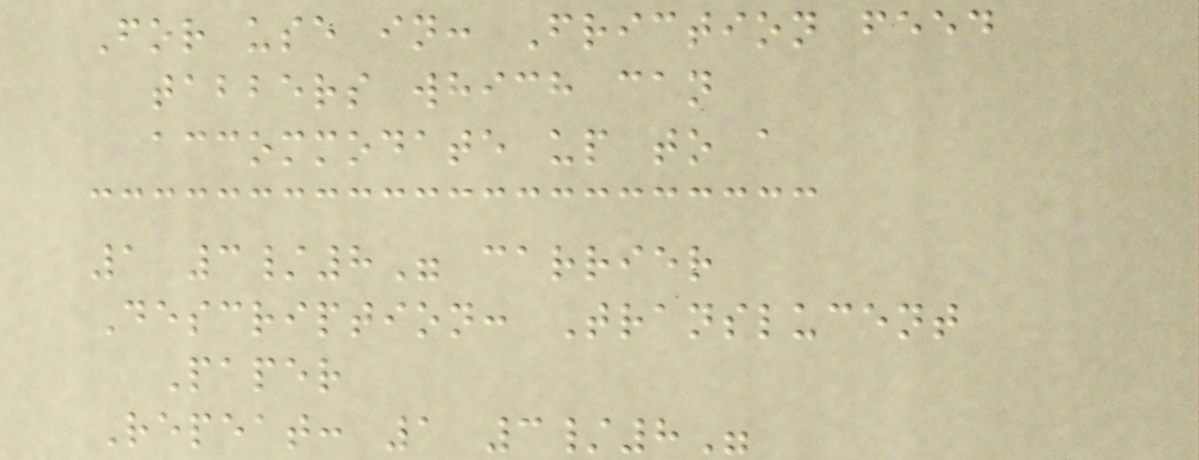For use in: Friction feed
tabbers which can
accommodate up to a
1 3/8" carrier
Description: Translucent
Paper
Repeat: 1 3/8"
